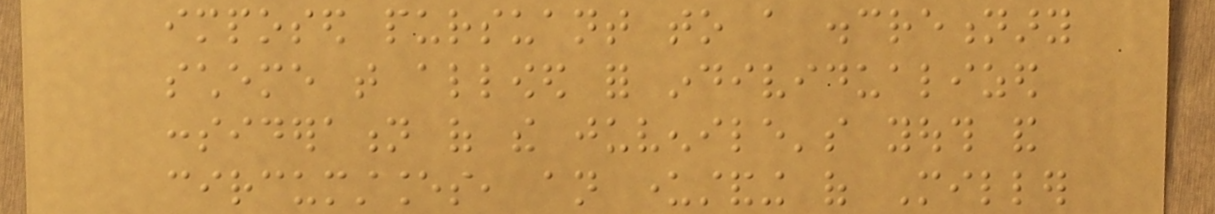imposed pursuant to a discretionary
scheme that allowed for individualized
consideration of the juvenile's youth and
circumstances, an understanding of Miller
